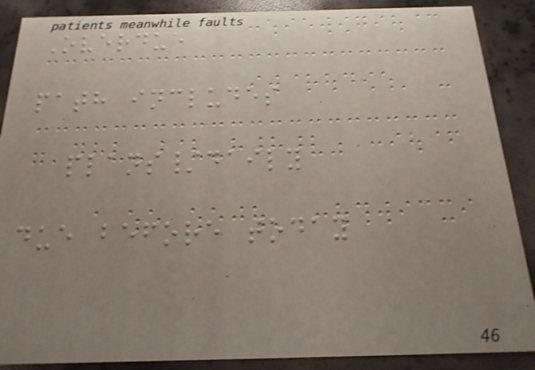Overdue
path includes
plans/daily
due before today
